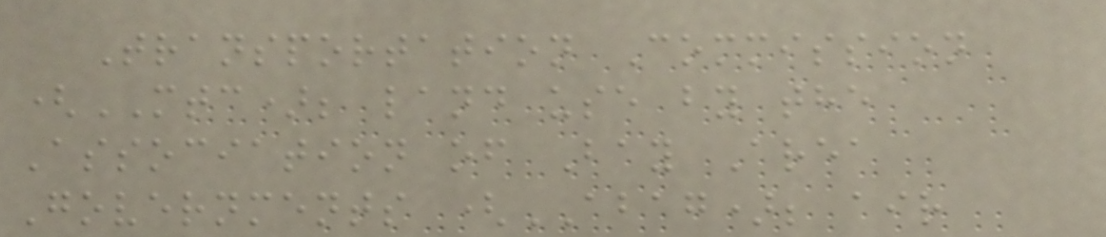Transportation Commission
(MTC); land use by the
Association of Bay Area
Governments (ABAG); air
